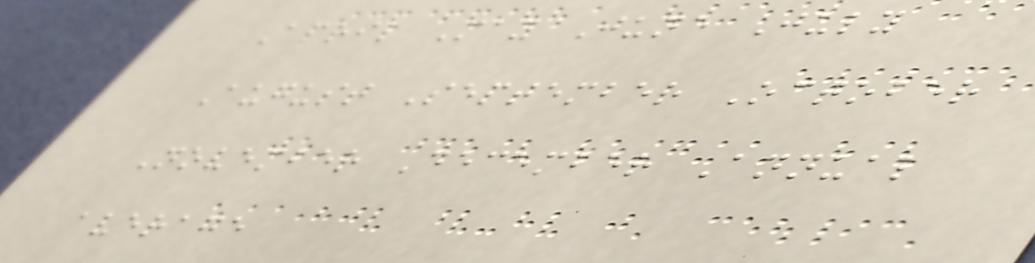April May June July
August September October
November December Annual
average
